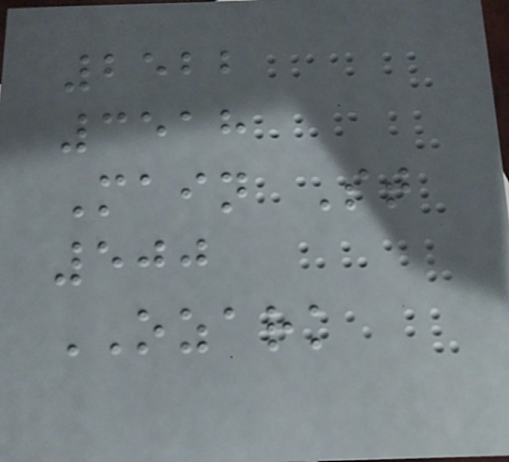2522
3518
Main St
500
OZARK
